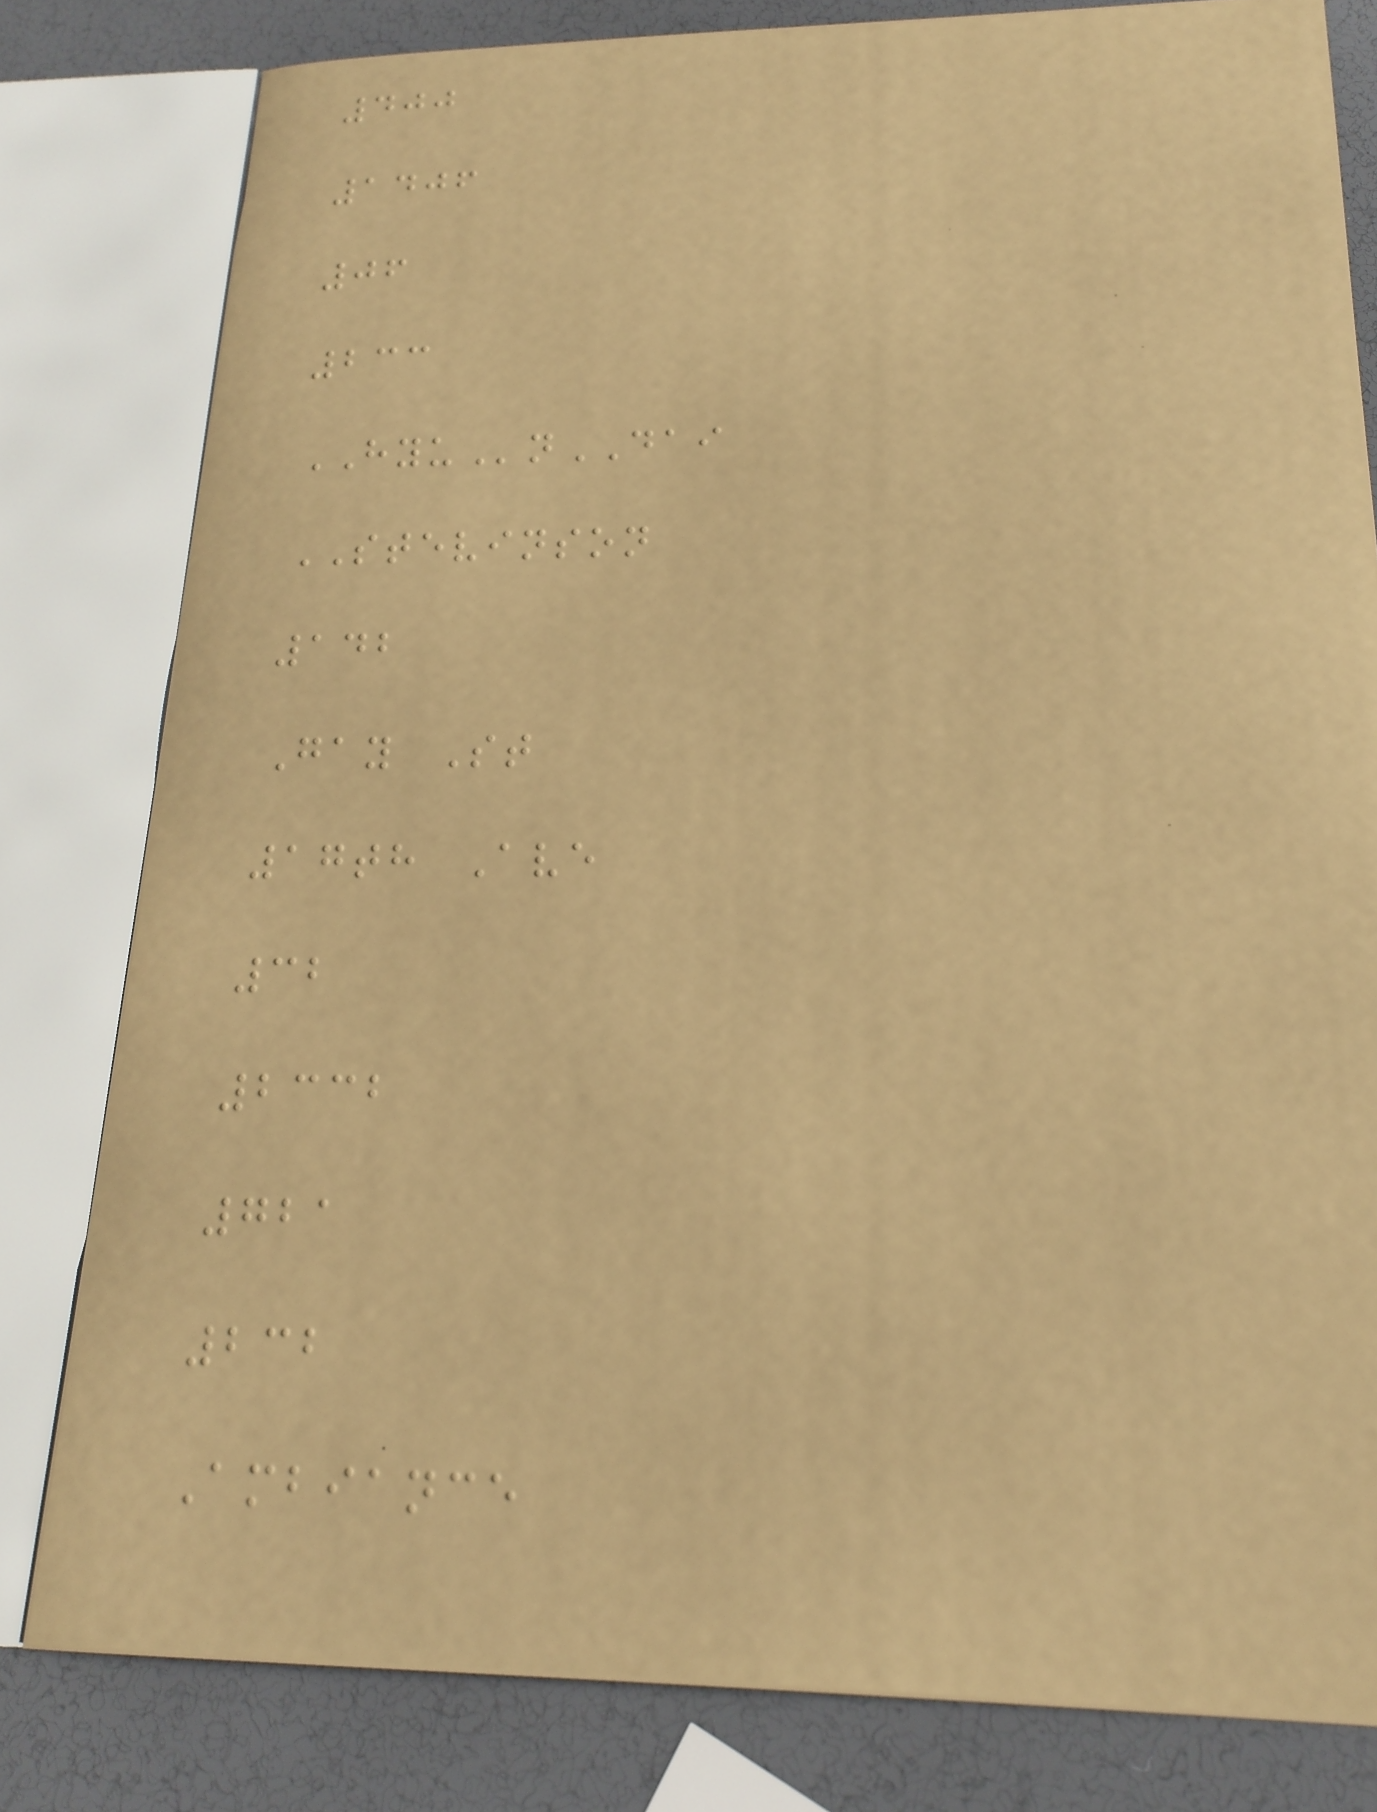400
1406
06
233
HYUnDAI
STEVINSON
142
Gay St
17th Ave
32
2332
721
232
Ambiance
